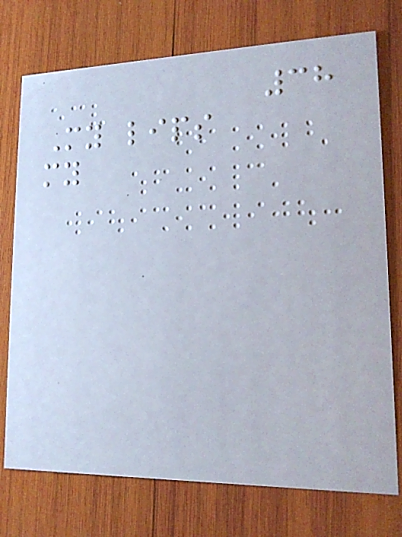38
My lips
my
